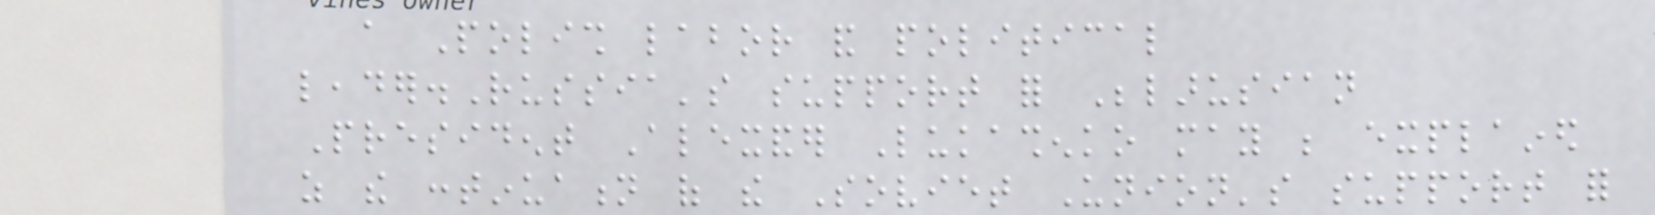a Polish labor and political
leader.Russia's support for Belarusian
President Alexander Lukashenko may be explained
as the continuation of the Soviet Union's support for
